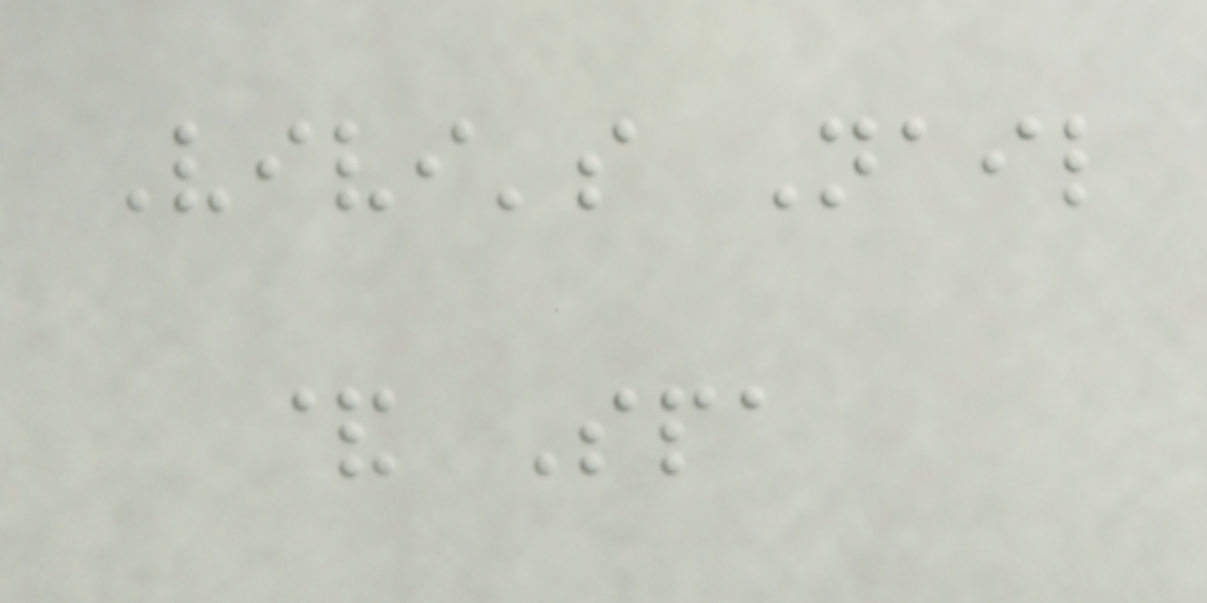Vivi's Nail
& Spa
